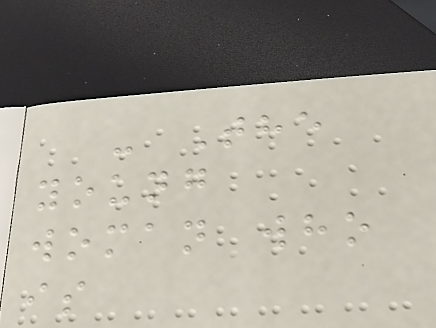- The
young
woman who
is
